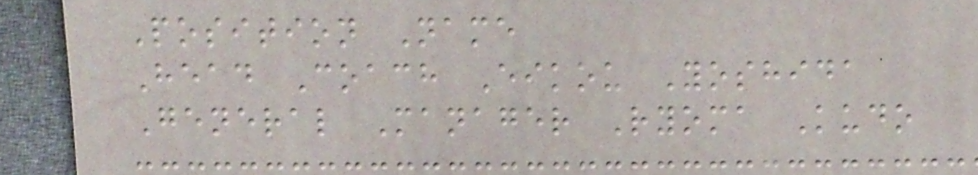Position Name
Head Coach Eikou Yoshida
General Manager Ryoma Kudo
